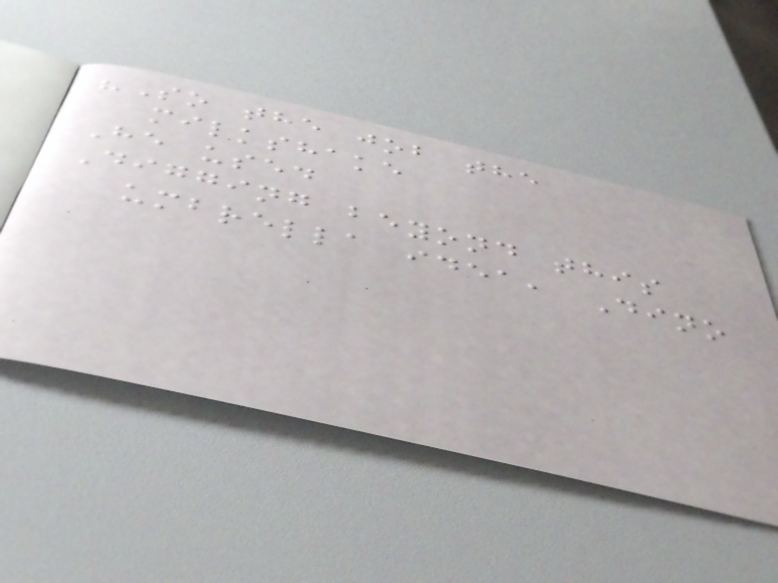"So the job the
milkshake
He used
Digging beyond this
umbrella idea, Dino
